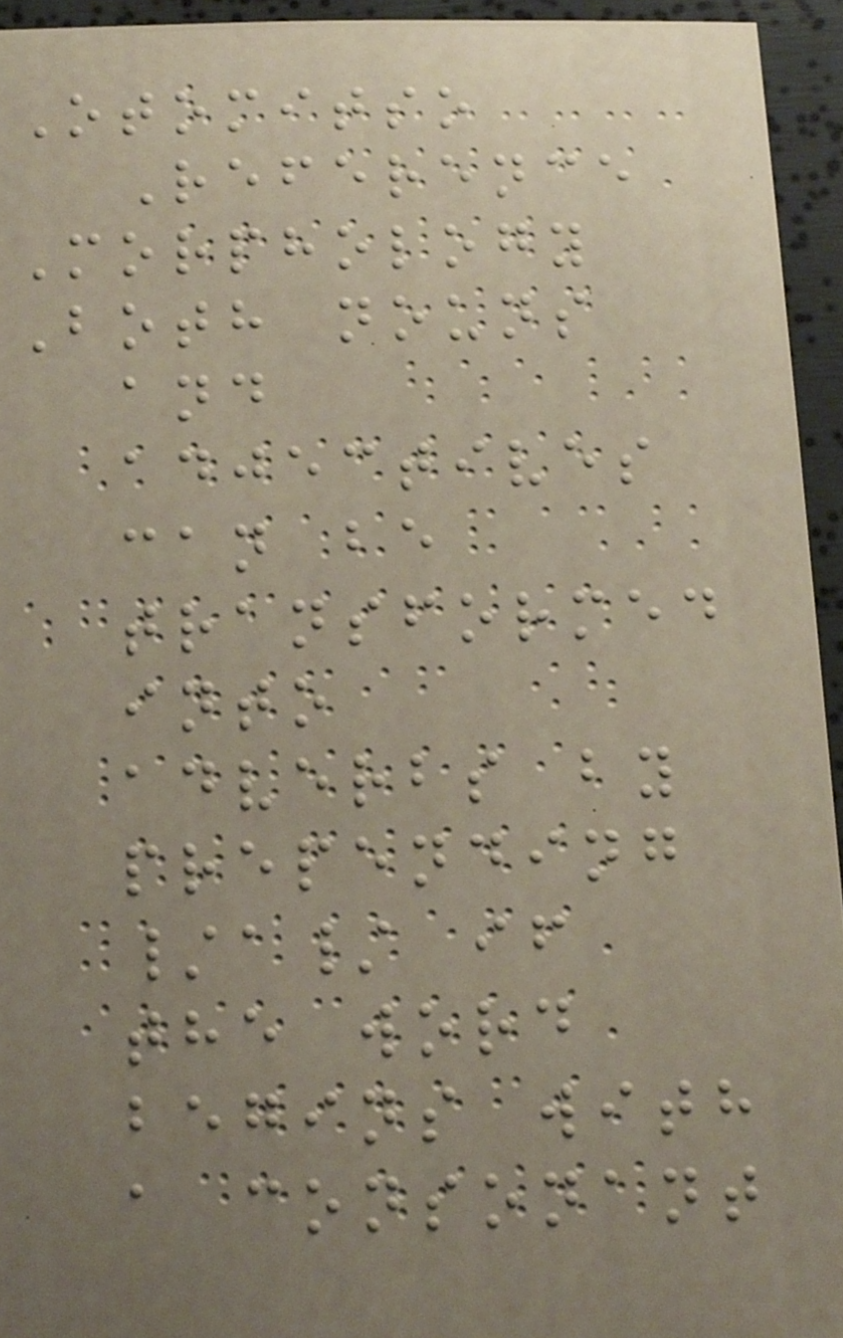Otomitso
Reference
Morphology
Both nouns
and
adjectives
can be
transformed
into
adverbs by
prepending
/a/ if
the word
begins with
a consonant
